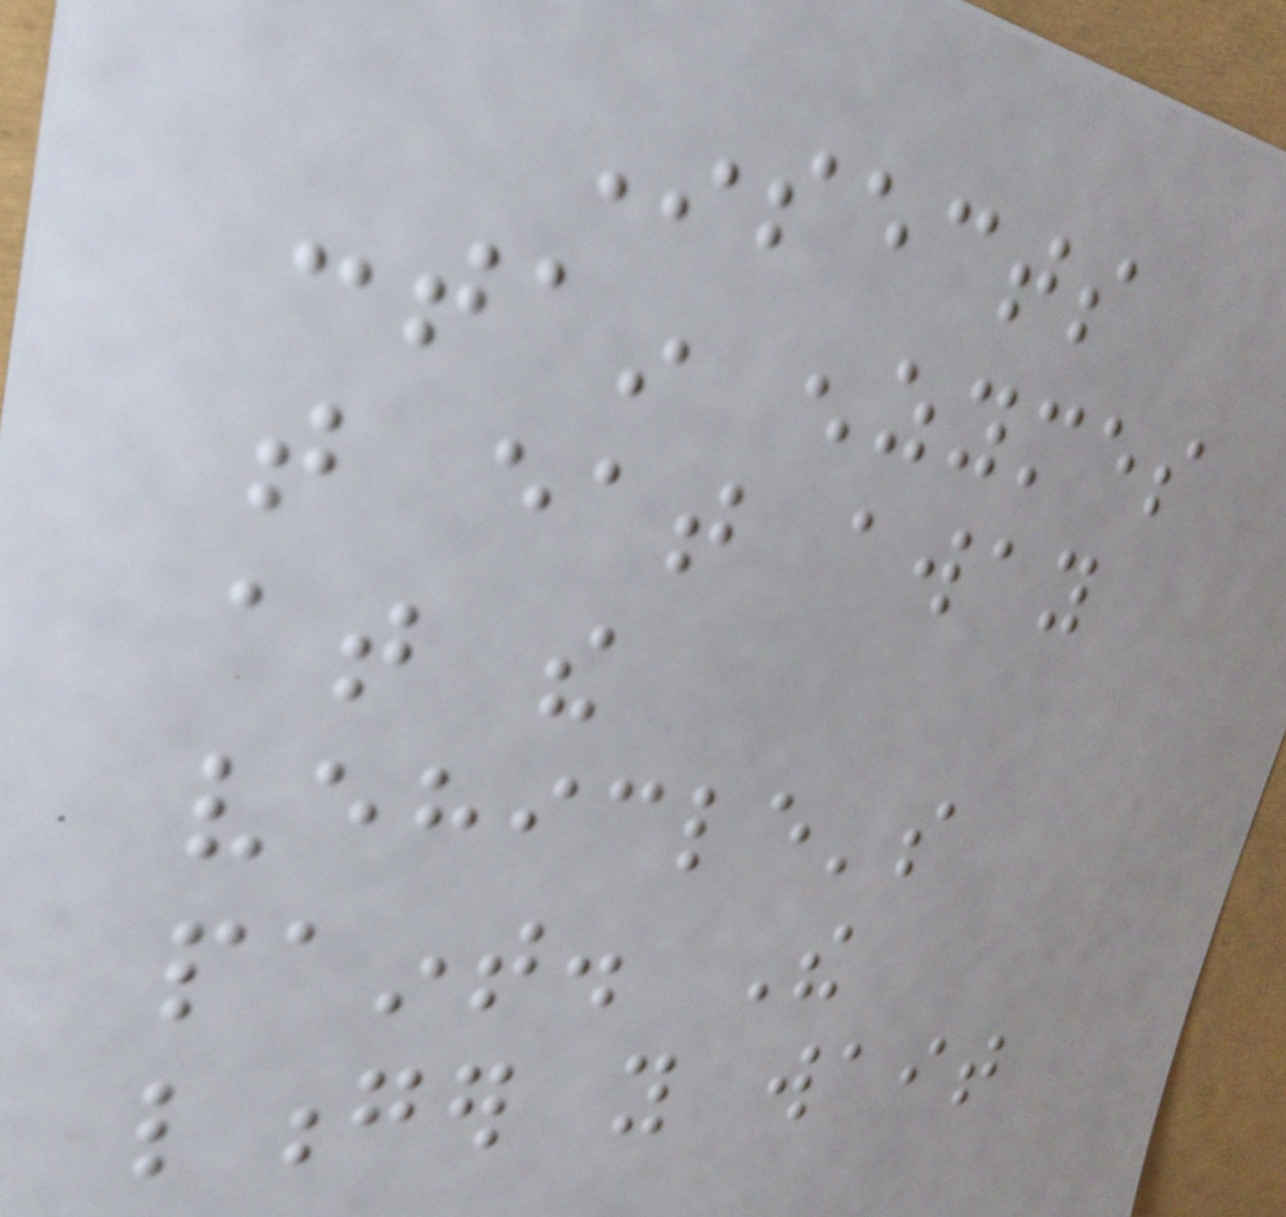Insects
contain enzymes
that eat away
at the
vehicle's
paint. The
longer you wait
